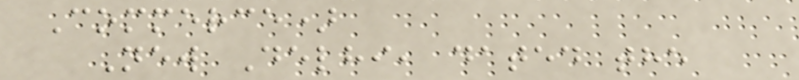Commerce)
New Delhi, dated the
